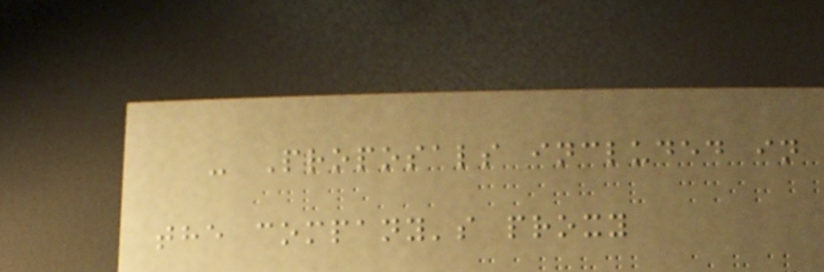- Proposals included in
the company's proxy
